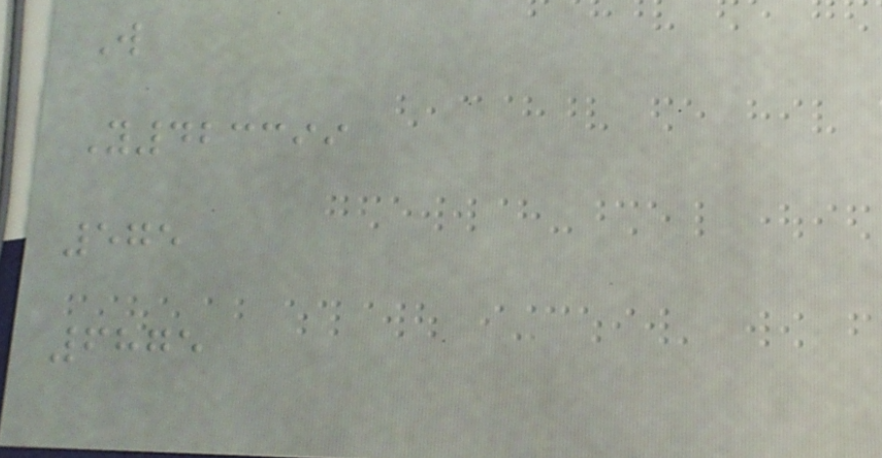W
Y423399
575
6875
